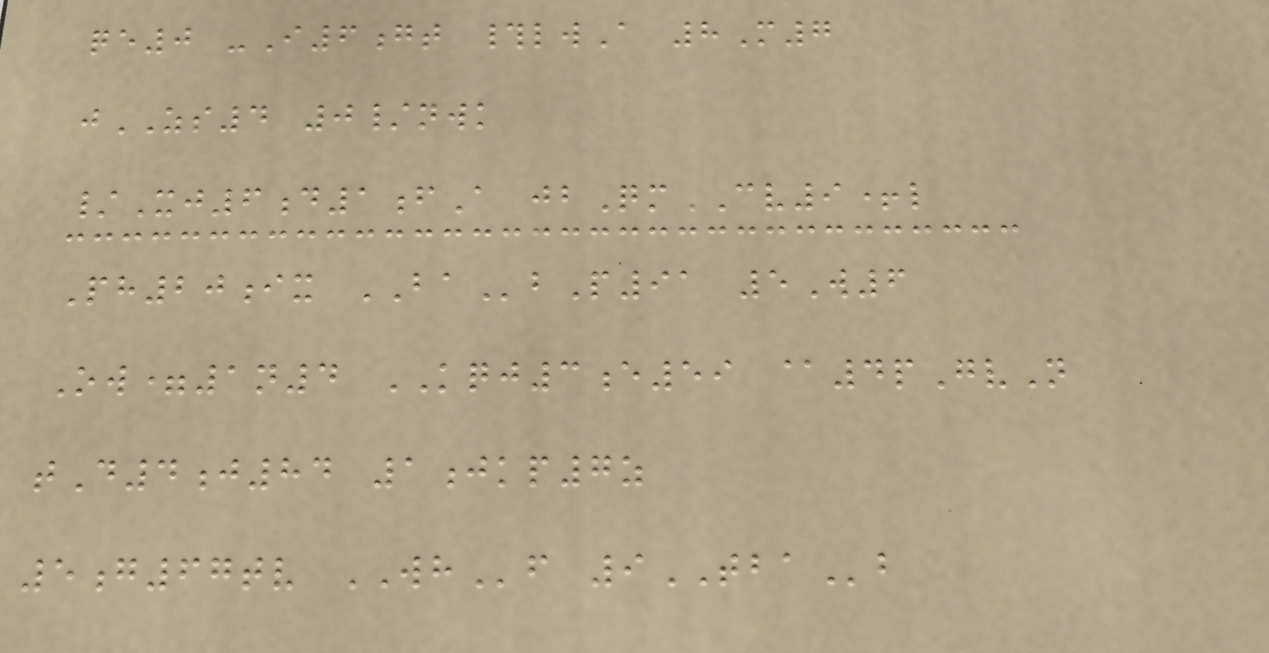qe0 -I6gt #lwA 8M7
jZS4 0/nwk
/Xj6d1fA jbQmCV9+l
Ph20ix BAbP91 5W6
Ow=1n4 KQJ3e59 @4pGvN
tD4j84 1jkp7z
5g67tv WHf 9TBAb
